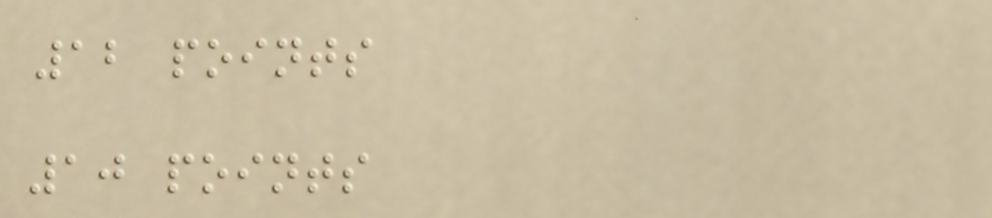12 points
10 points
